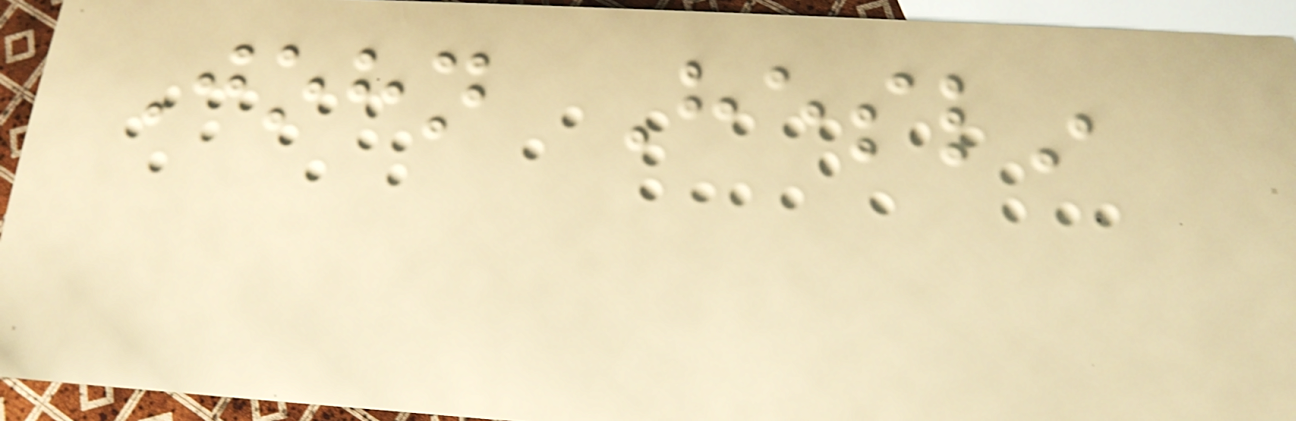John Heslin
